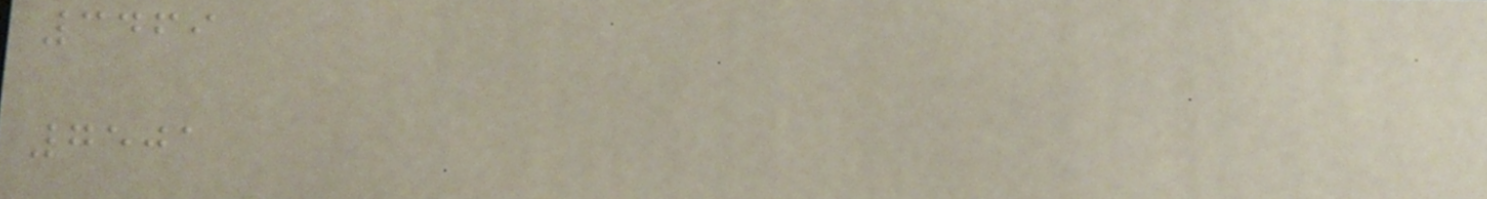3469
7501
